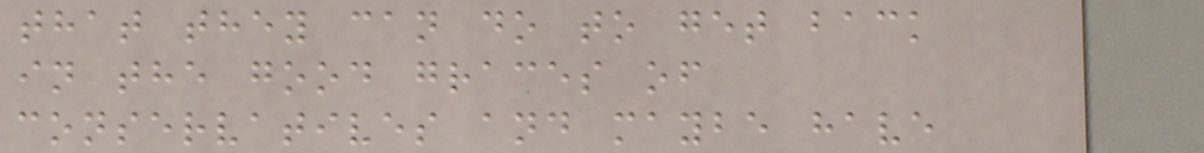that they can do to get back
in the good graces of
conservatives and maybe have
